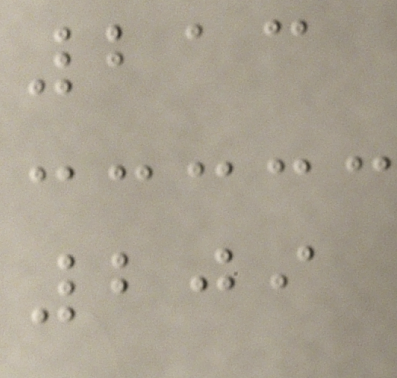213
209
